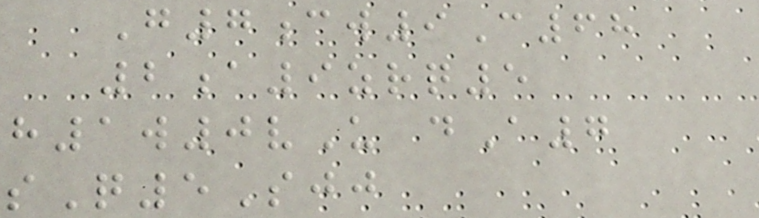G7cw9C68
2a9zrq5
h1w0vU dA7
sQ5Sjj
